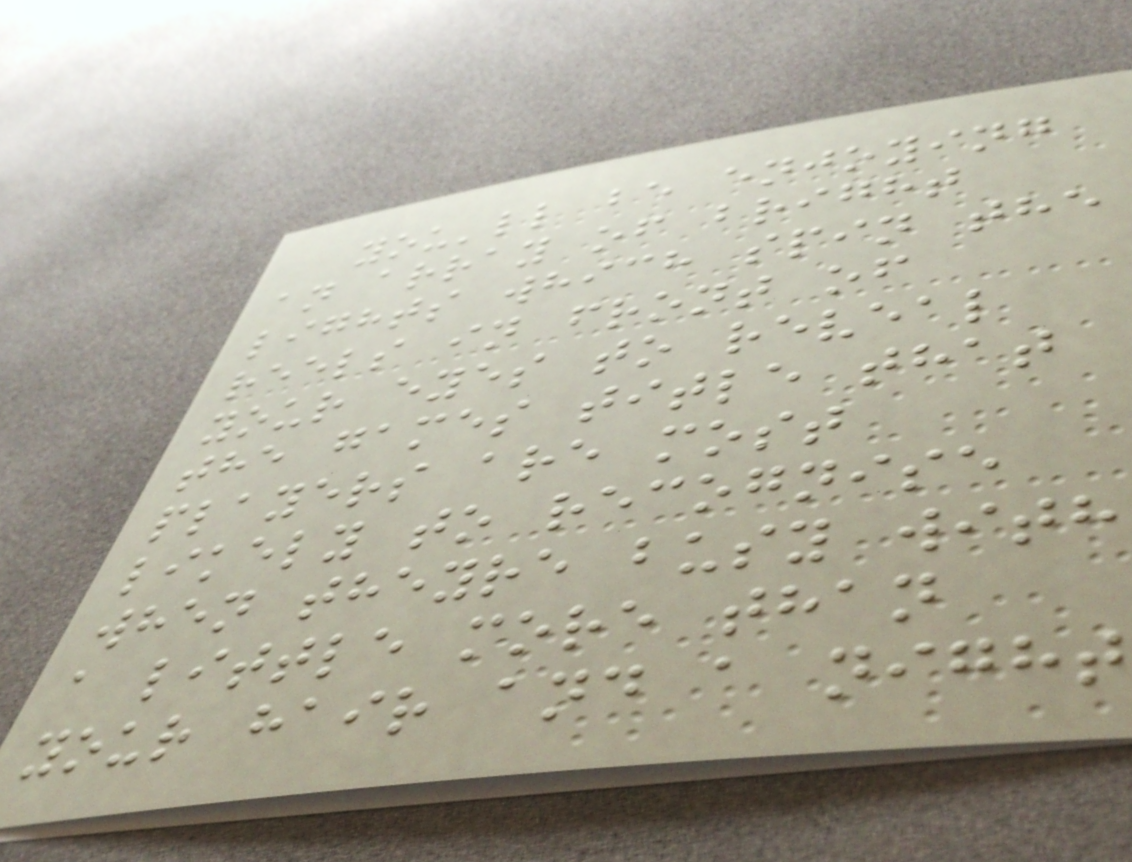you'll be enjoying
an array of bright
lights which spin the
reels in front of
your eyes to reveal
the games title that
players are most
likely to recognise
when theyre busy with
a little more than
your hair and a night
